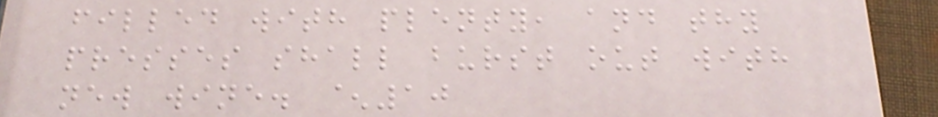filled with plenty, and thy
presses shall burst out with
new wine. ^10
